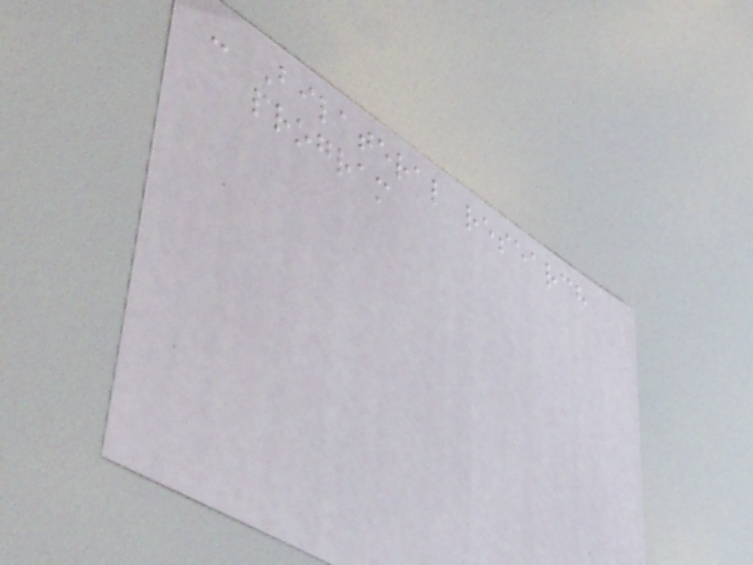- Bilateral research
program
